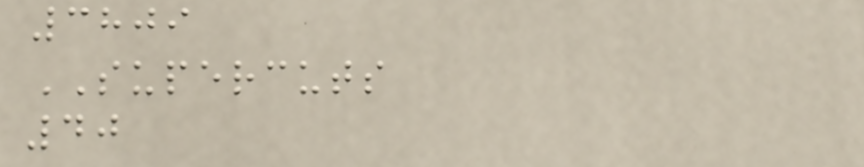3809
SUPERCUTS
40
